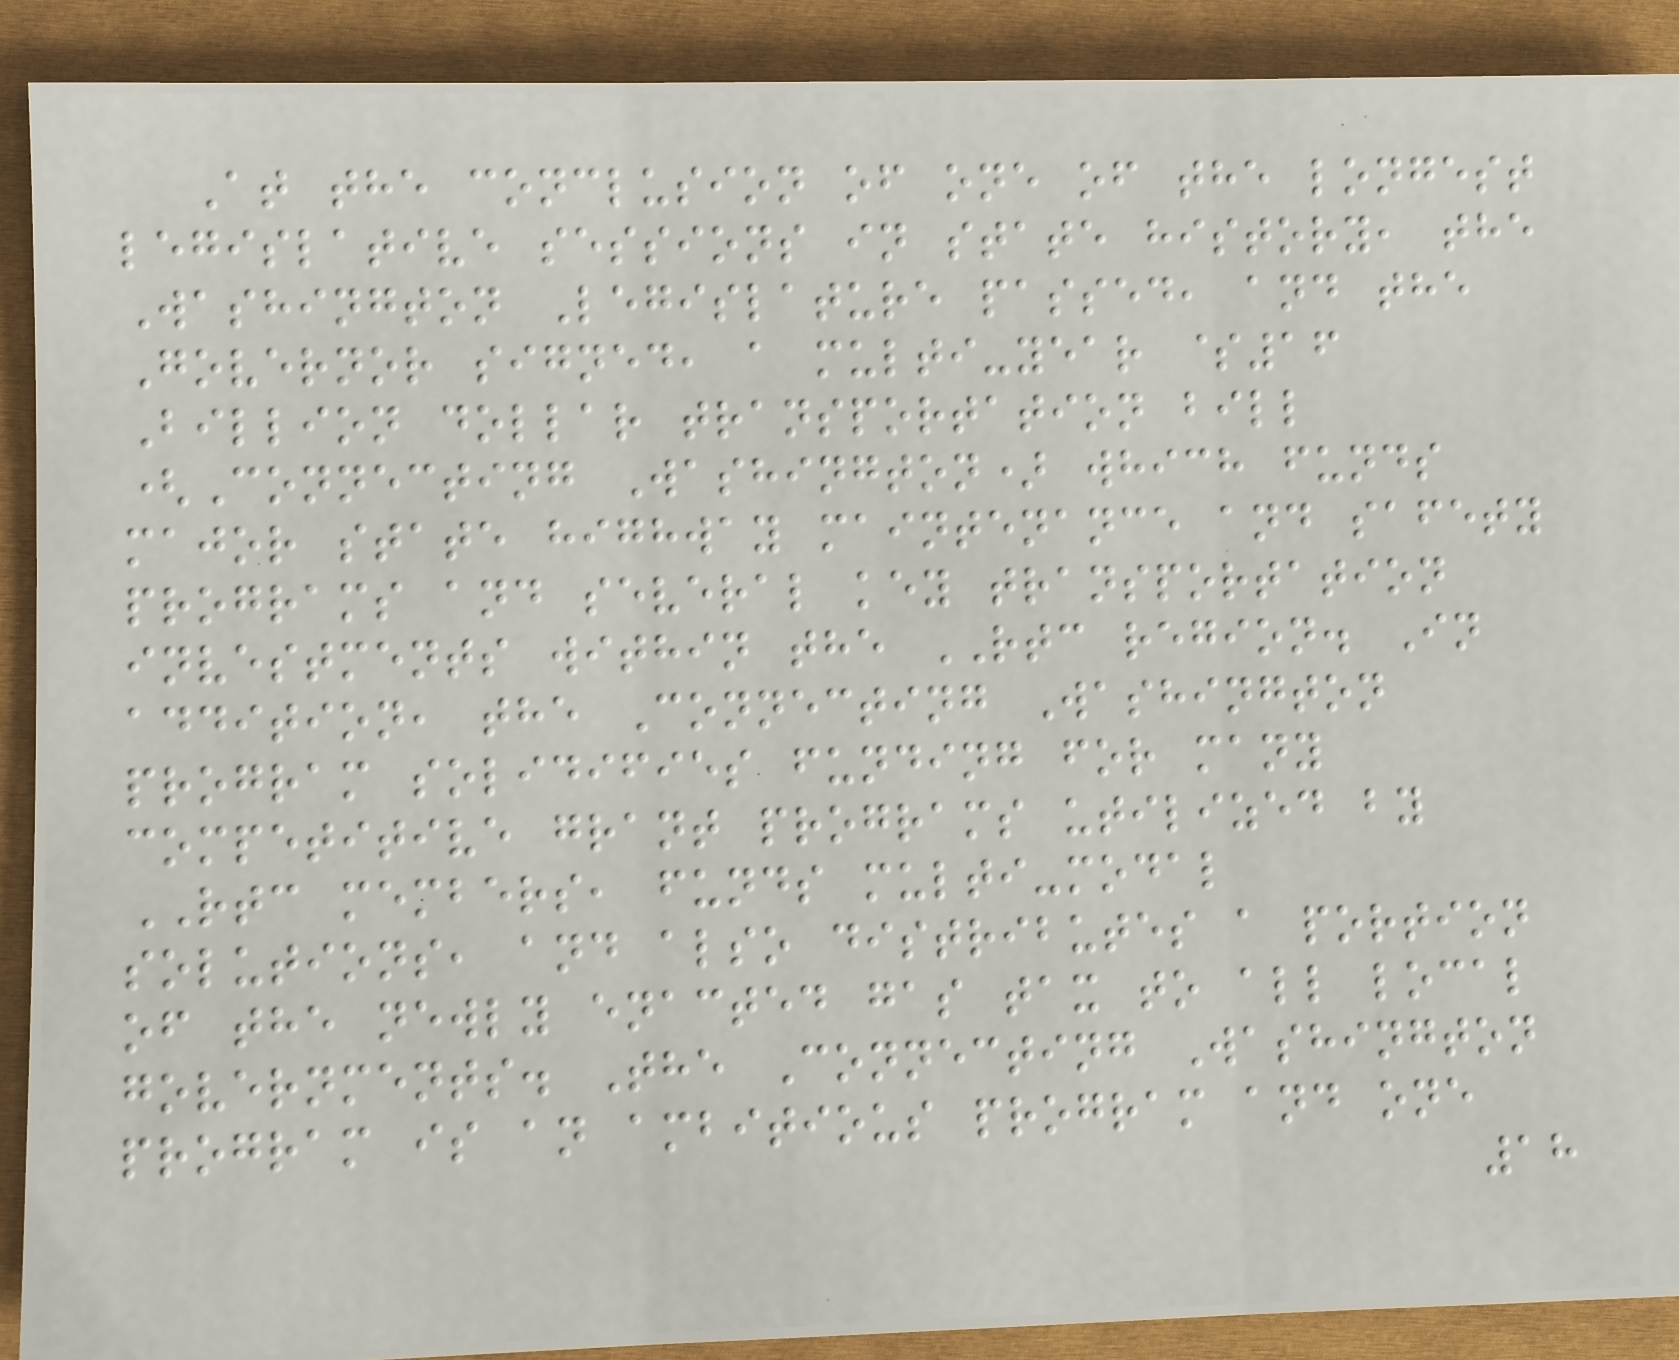At the conclusion of one of the longest
legislative sessions in state history, the
Washington Legislature passed, and the
Governor signed, a multi-year $16
Billion dollar transportation bill
(Connecting Washington) which funds
major state highway maintenance and safety
programs and several key transportation
investments within the RTC region. In
addition, the Connecting Washington
program solidifies funding for many
competitive grant programs utilized by
RTC members, funds multi-modal
solutions, and also distributes a portion
of the newly enacted gas tax to all local
governments. The Connecting Washington
program is an ambitious program and one
18
